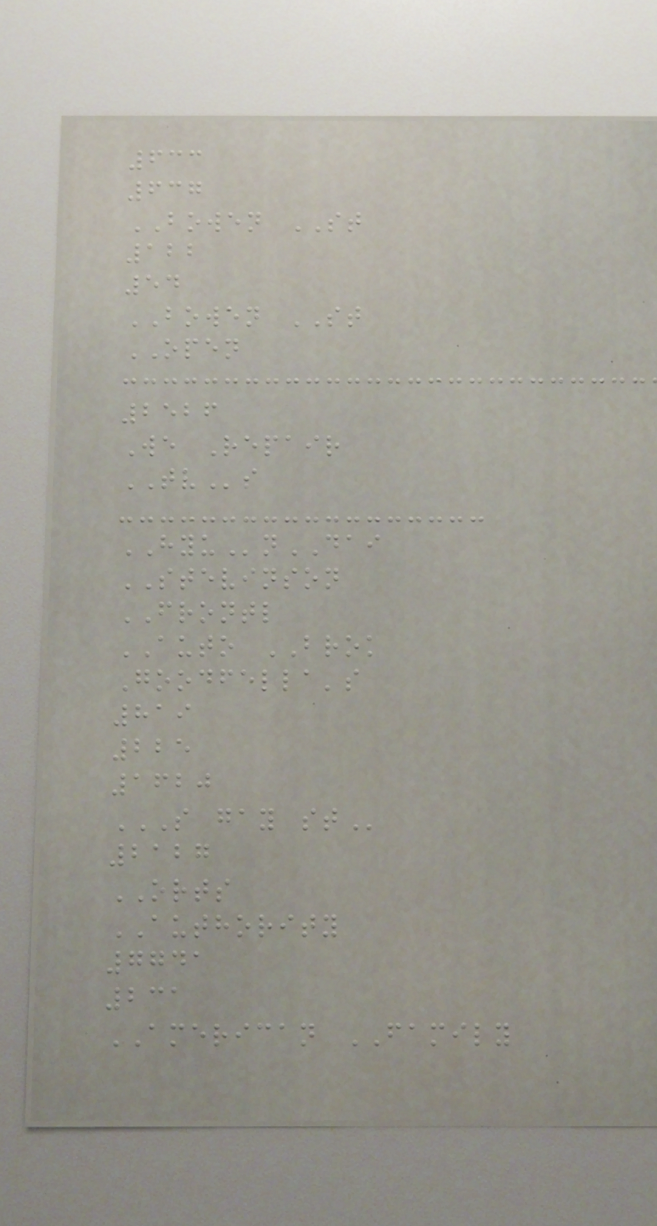633
637
BOWEN ST
122
54
BOWEN ST
OPEN
2526
We Repair
TVs
HYUnDAI
STEVINSON
FRONTL
AUTO BROK
Goodfella's
819
225
1620
S GAY ST
2127
ORTS
AUTHORITY
7741
231
AMERICAN FAMILY
